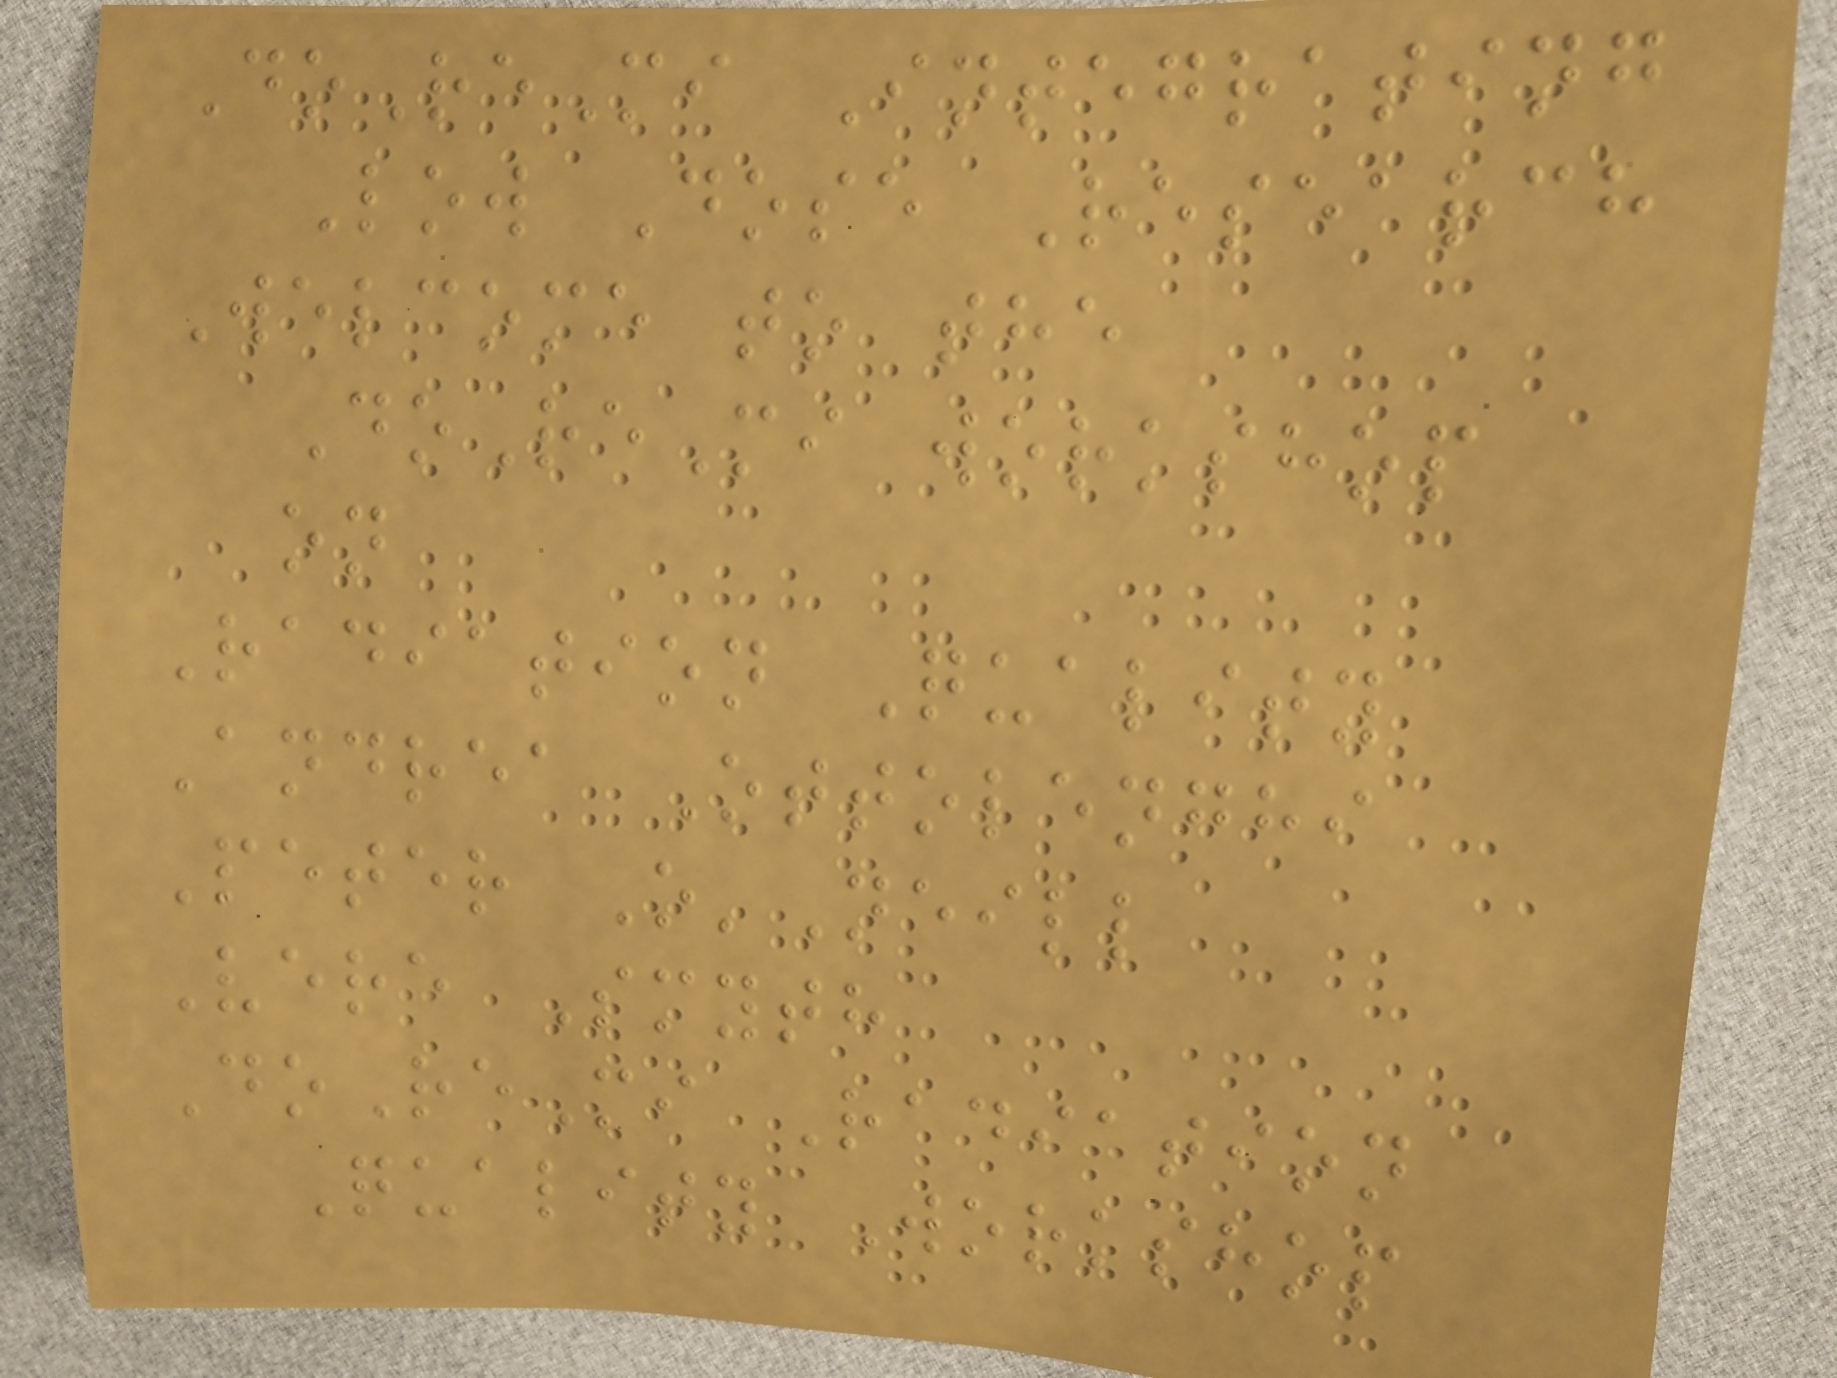DoReMi Integrating
Low Dose Research
Welcome to the
DoReMi workshop
on
Radiation Quality
Andrea Ottolenghi
Peter O'Neill
Vere Smyth
DoReMi Radiation
Quality Workshop
